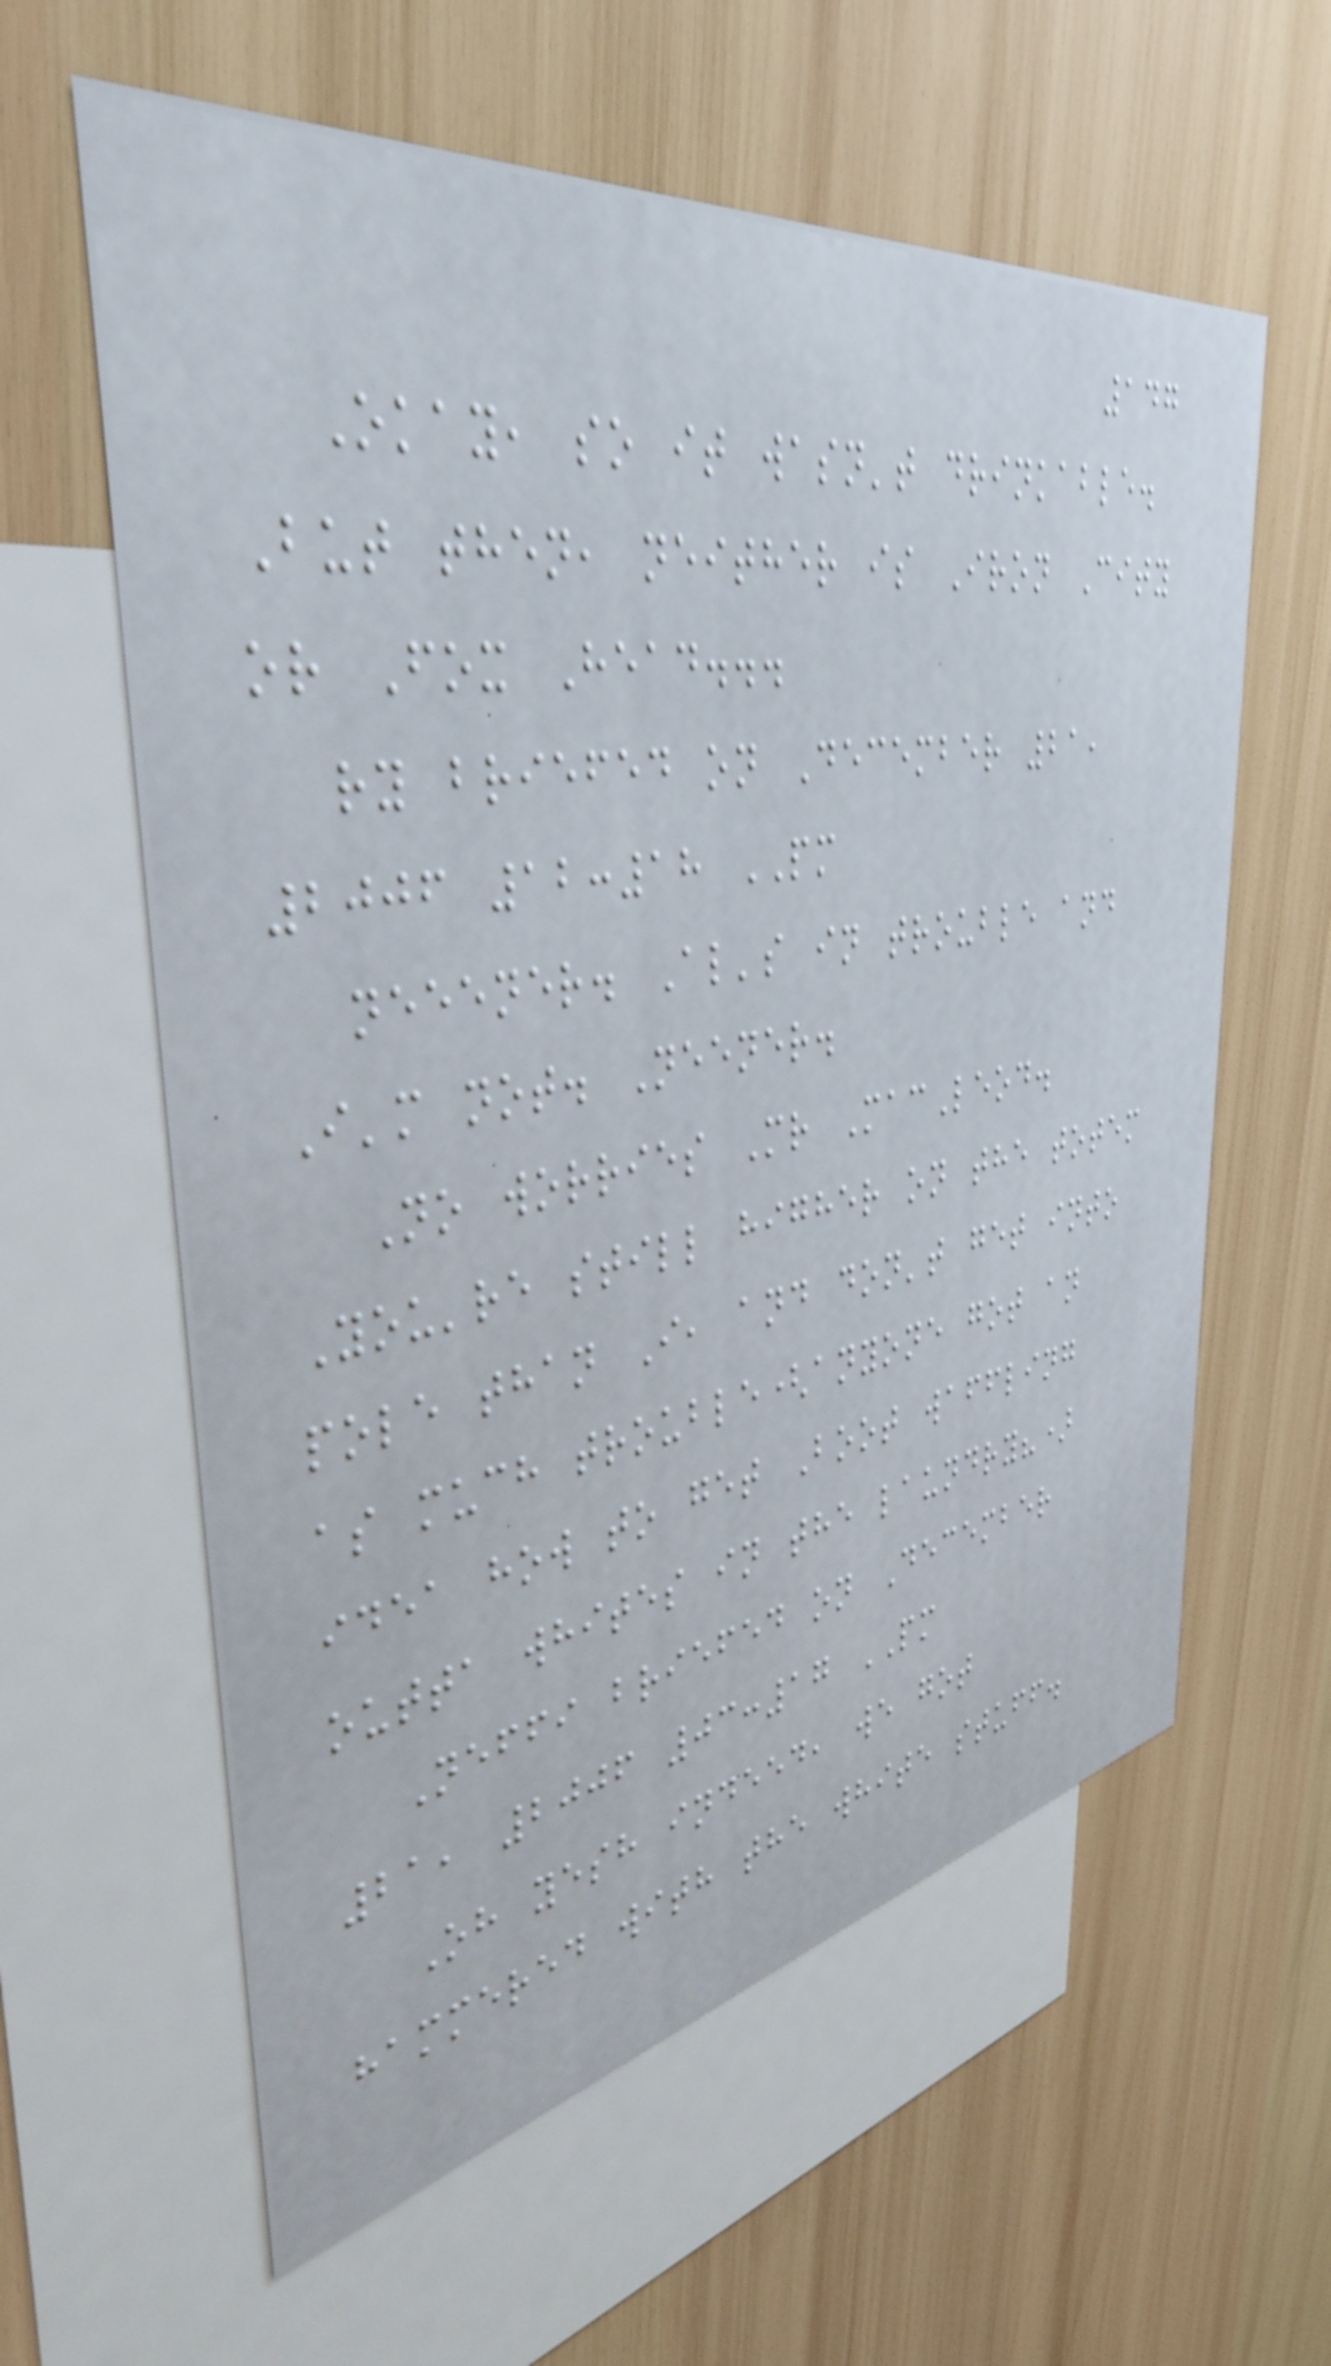147
Okay, so it wasn't drinkable.
But then, neither is Iron City
or Fox Head...
ry briefed on December 21,
2006 12:18 PM
neeener. Al's in trouble and
I'm not. Neener.
No worries Mr MacLeod.
You're still higher on the totem
pole than I, and don't get into
as much trouble(anyone got an
idea how to get Boot waffling
outta whites in the laundry?)
Neffi briefed on December
21, 2006 03:17 PM
Oh yesh indeed, we got
hammered with the white stuff.
